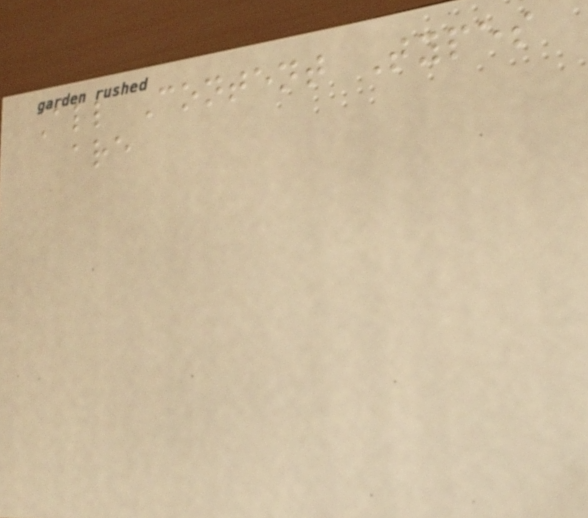All Content Types
are
